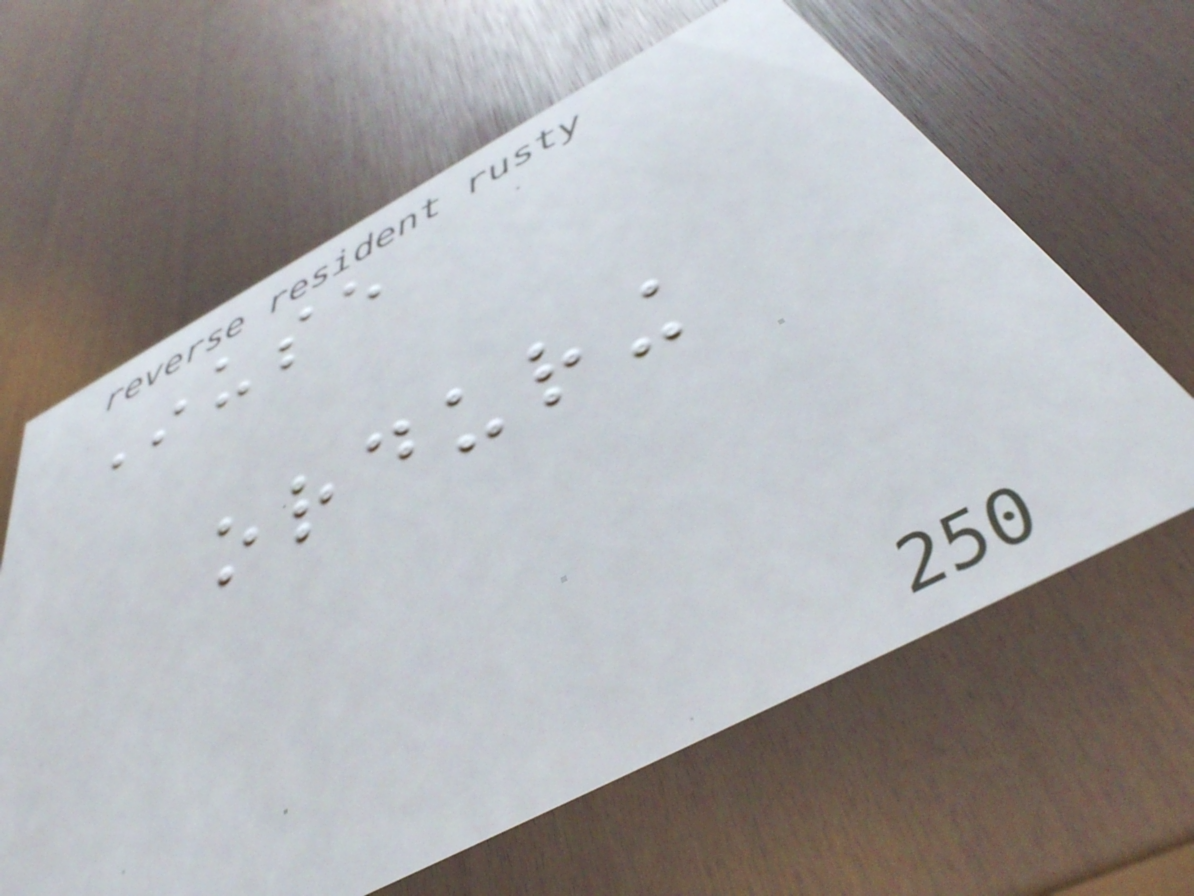Inuse
orduring
